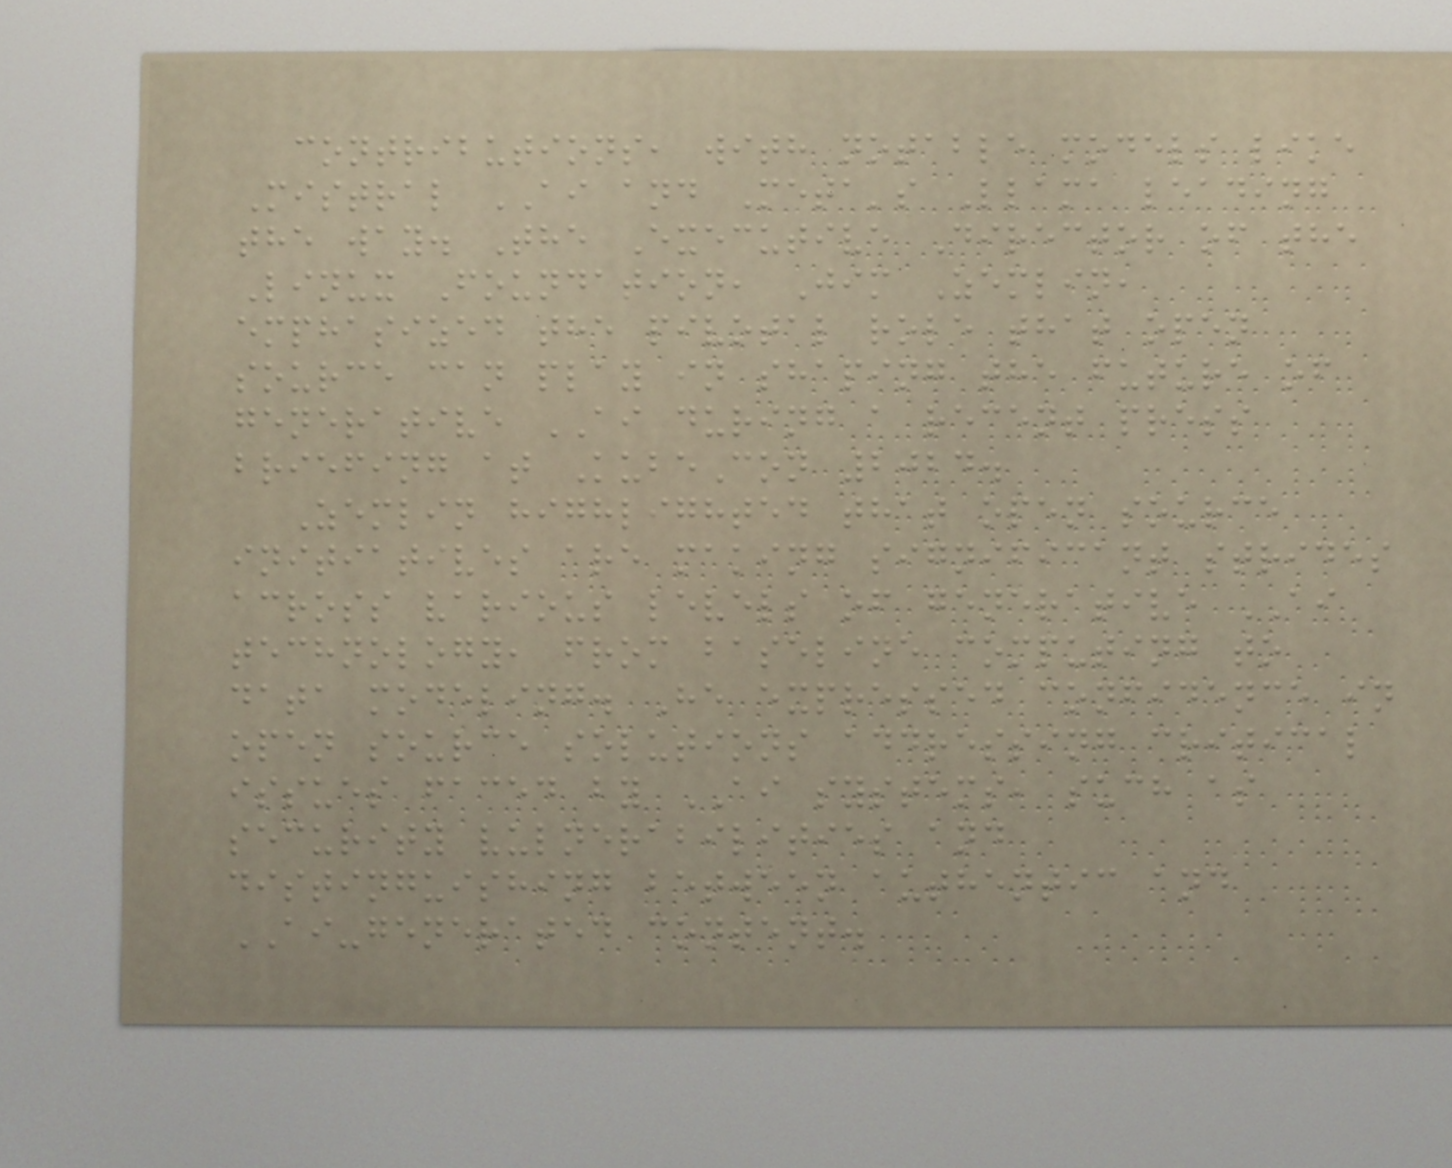contributions, with notable models like
Mistral AI and Meta's Llama leading
the way. The Executive Director of the
Linux Foundation, Jim Zemlin,
emphasized the pivotal role that open
source can play in shaping the future of
generative AI during a recent press
briefing at KubeCon 2024.
Zemlin highlighted that open source
initiatives are making significant strides
across various levels of generative AI
technology, from baseline computing to
data modeling. He expressed confidence in
open source solutions addressing critical
issues faced by AI systems, such as
security vulnerabilities and
distinguishing between authentic and
AI-generated content.
